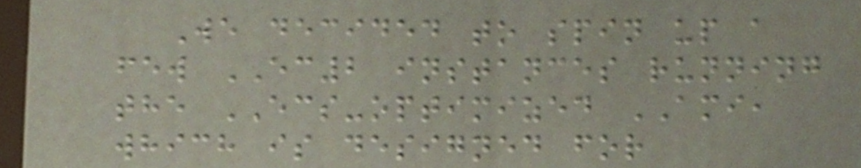We decided to spin up a
few EC2 instances running
the ECS-optimized AMI,
which is designed for
